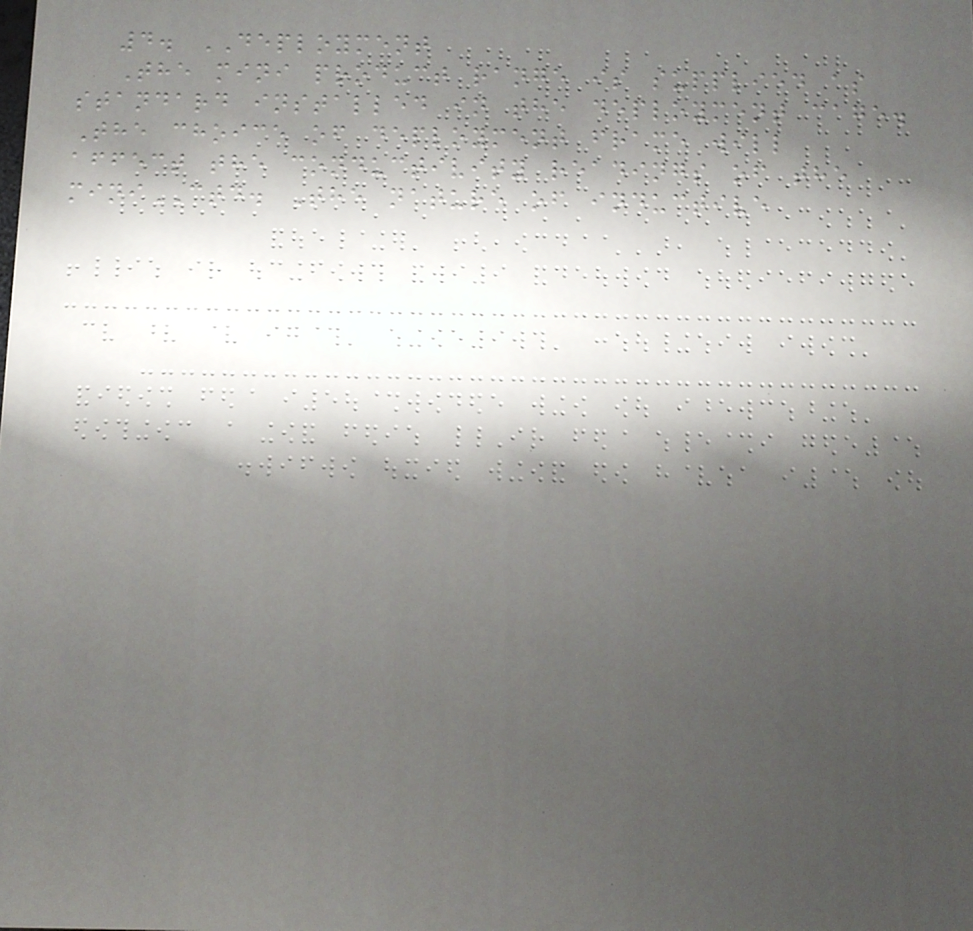4. DEPLOYMENT
The mini product range is supplied as
standard installed in the deployment cage.
The choice of deployment frame will
affect the conductivity readings of the
miniCTD. The nature of inductive
